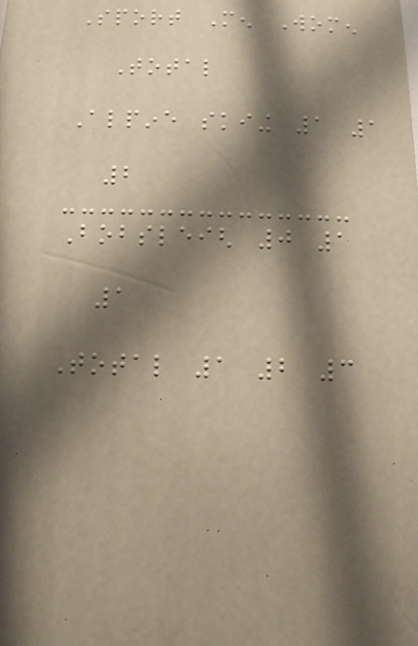Sport Men Women
Total
Alpine skiing 1 1
2
Bobsleigh 0 1
1
Total 1 2 3
